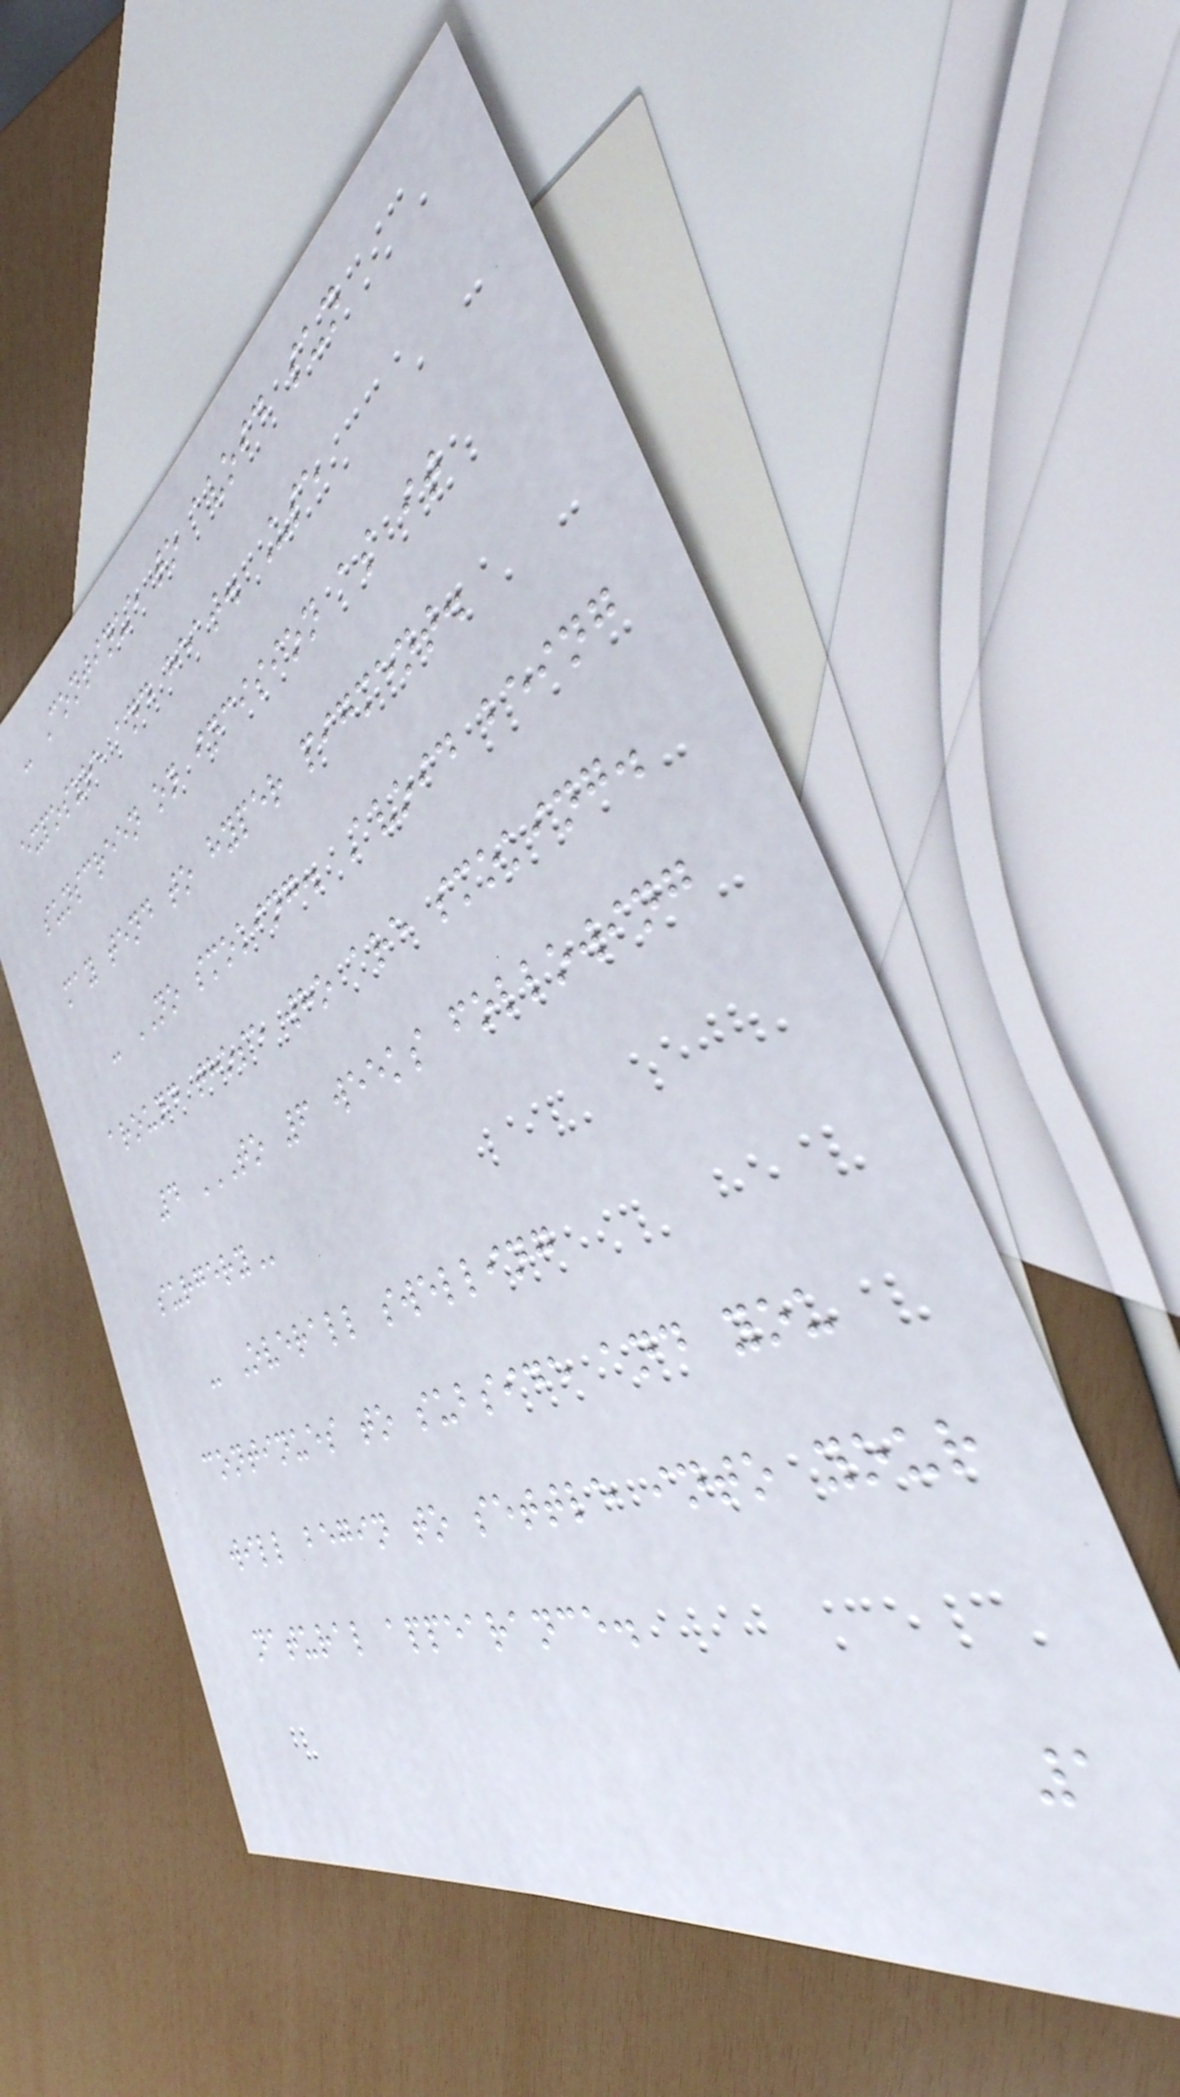- Continue to avoid sun
exposure and heat. Use
sunscreen on incision as it
may tend to hyper pigment.
- NO smoking. Avoid being
around those who are smoking.
4 TO 6 WEEKS FOLLOWING
SURGERY
- Overall swelling
continues to subside and you
will begin to settle into your
natural appearance.
1
